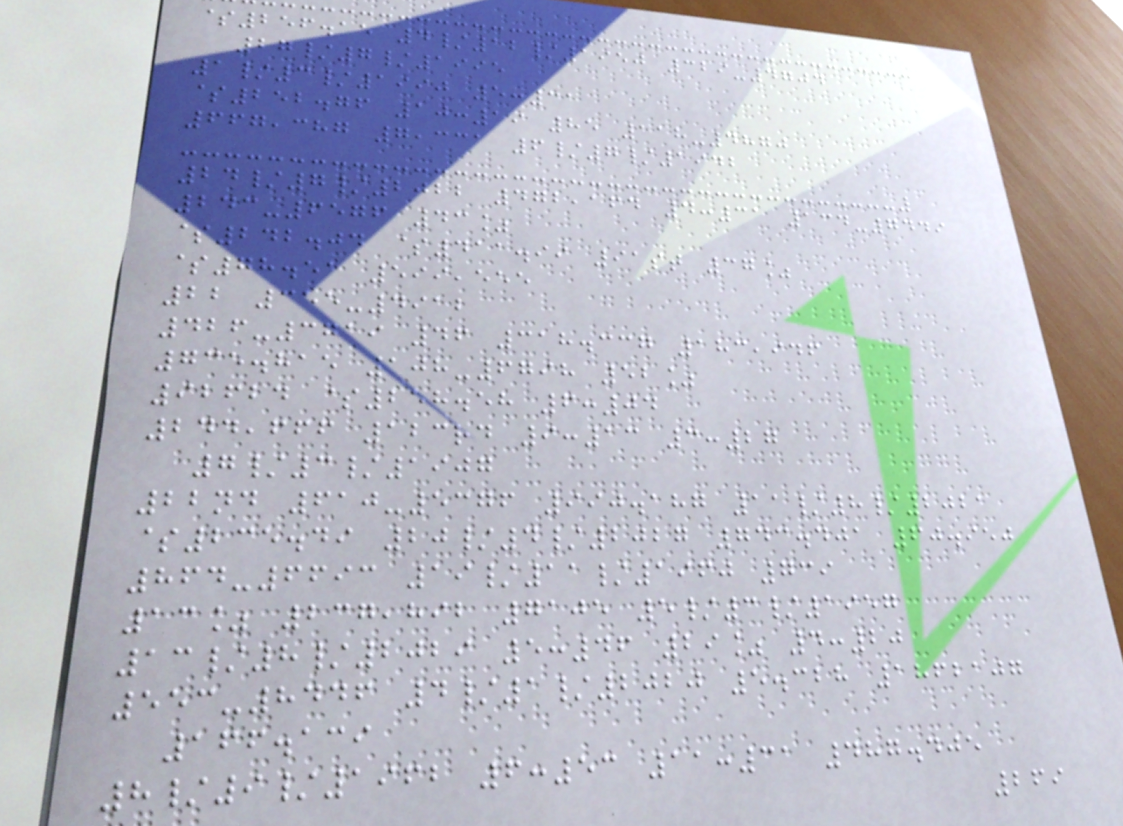$256.15 4/12/1950 329-4704
27/7/1995
1/3/1990 5:31
$252.76 10:19 85 118-4870
667,387 7,331 6/7/1942
24/7/2022 472,164 4:31 134-7449
243-6576 43%
$242.04 $411.99 91st 37%
$78.51 599,555
22 355-4912
426-3719 46 318.337 183,946
735.815 108-6798 52%
92624 $258.58 6:04
244,666 123rd 9:13 3:27
7/3/1907
22nd 610-5376 990.187 11/8/2021
$235.49 20/4/2027 743.401 60.950
864-6693 19/11/1960 739
13% 237,892 7105 5/3/1957
13/8/2029 5:46 29% 4:20
553-8446 4/1/2020 5.328 1862107
166.139
8/9/1962 6:53 11:31 487.405
269
